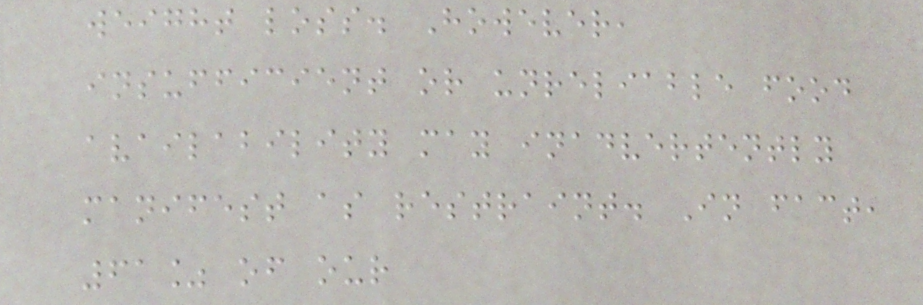weight loss. However,
insufficient or unreliable food
availability may inadvertently
manifest as restraint. In fact,
61% of our
